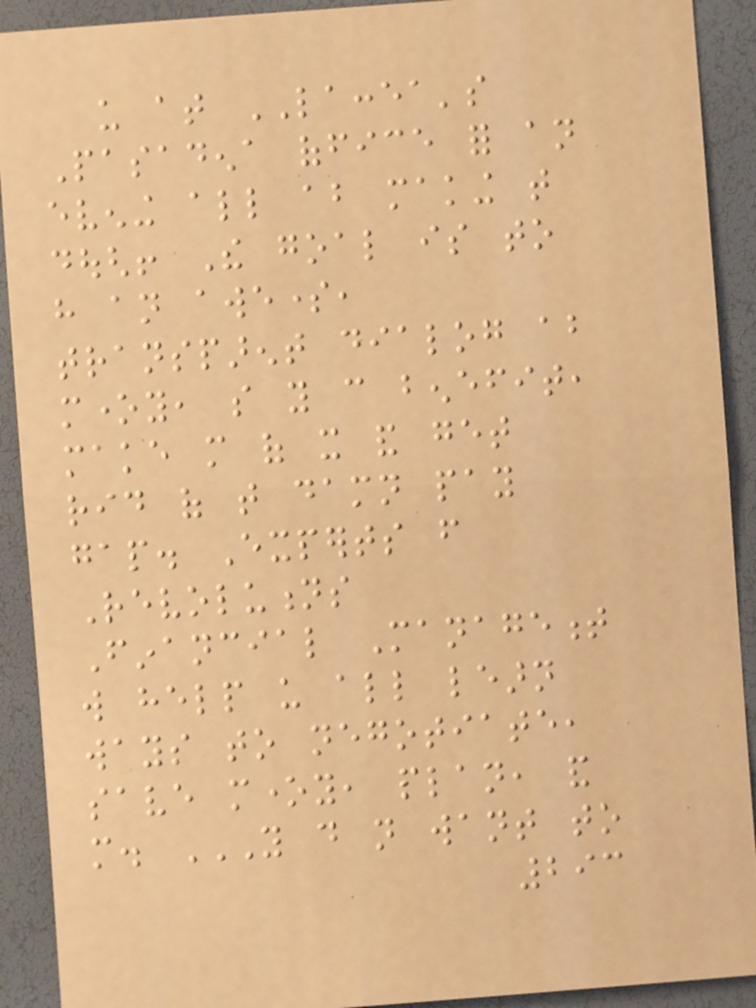us at LACCEA's
Pasadena office for an
evening all about making that
dough! The goal is to
have an awesome,
transparent dialog about
money, so you can benefit,
make more of it and get
rid of that damn pay
gap. Experts from
Revolutions
Financial Management
will help us all learn
ways to negotiate,
save money, plan, and
more. YOU DO NOT WANT TO
293
